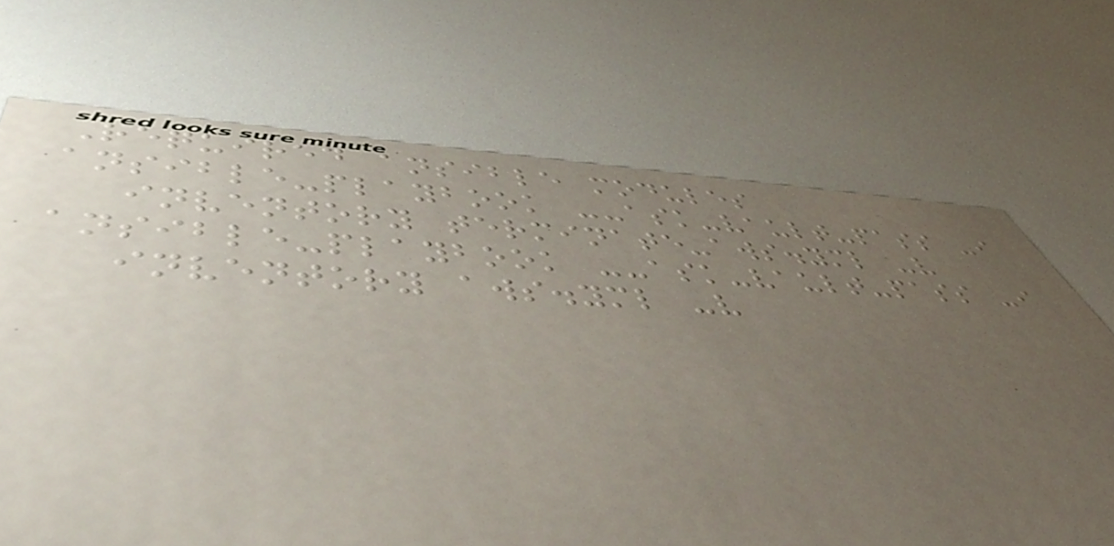Required ansible modules
ansible-playbook --ask-vault-pass -i
inventory terminate-aws.yml -v
ansible-playbook --ask-vault-pass -i
inventory aws.yml -v
